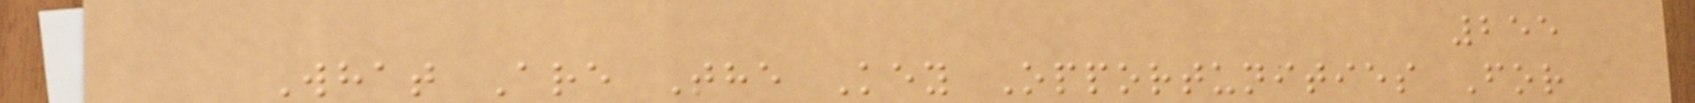255
What Are The Key Opportunities For
